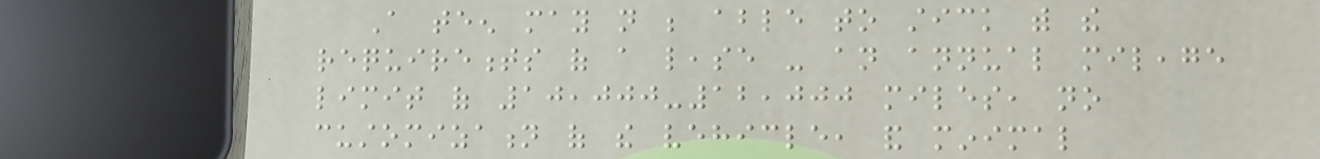A teen may not be able to stick with the
requirements of a lease - an annual mileage
limit of 10,000-12,000 miles, no
customization of the vehicle, and minimal
